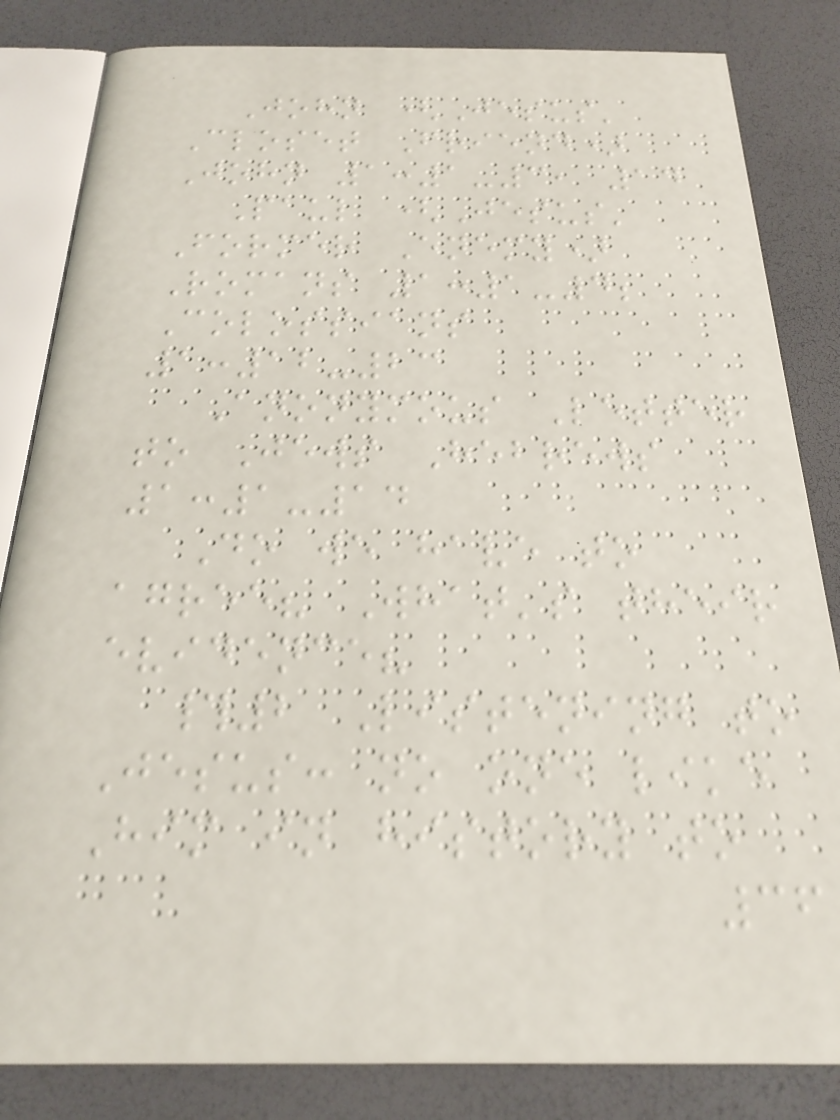John (Jesus'
Closet Friend)
John 1:1-3, 14
Paul (Jesus'
Former Enemy)
Romans 1:1-4;
Colossians
1:12-23
Anonymous Letter
to Jews Hebrews
1:1-14
Do we have to
agree? What's their
evidence?
#2 Listening to
Jesus: no one like
Him in history to
36
